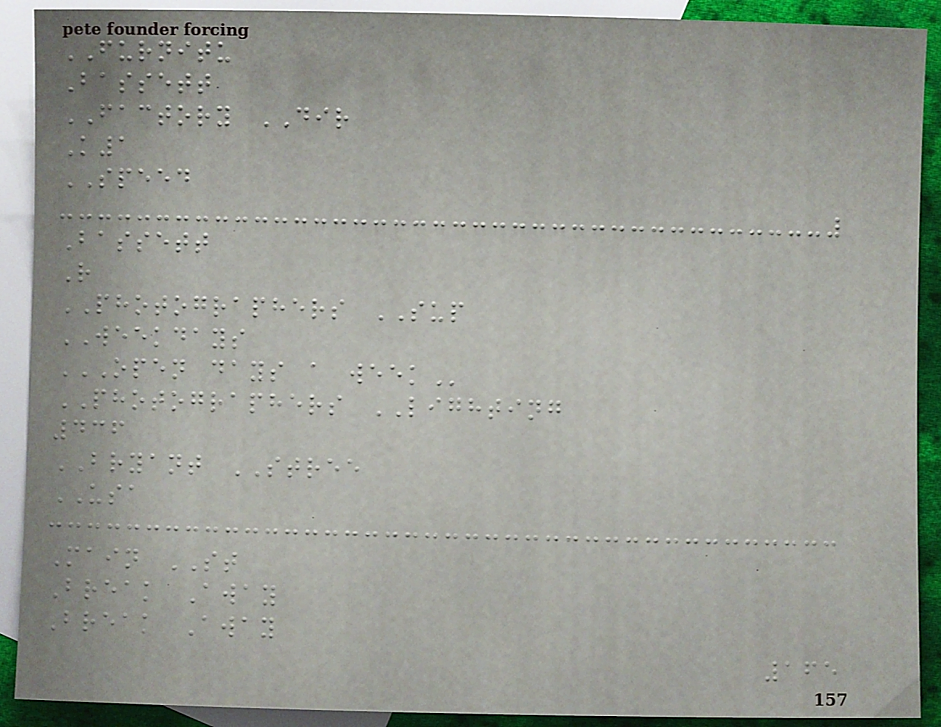FURNITU
Bassett
FACTORY DIR
K1
SPEED
Bassett
R
PHOTOGRAPHERS SUP
WEEKDAYS
OPEN DAYS A WEEK
PHOTOGRAPHERS LIGHTING
436
BRYANT STREE
USA
Main ST
Break Away
Break Away
165
